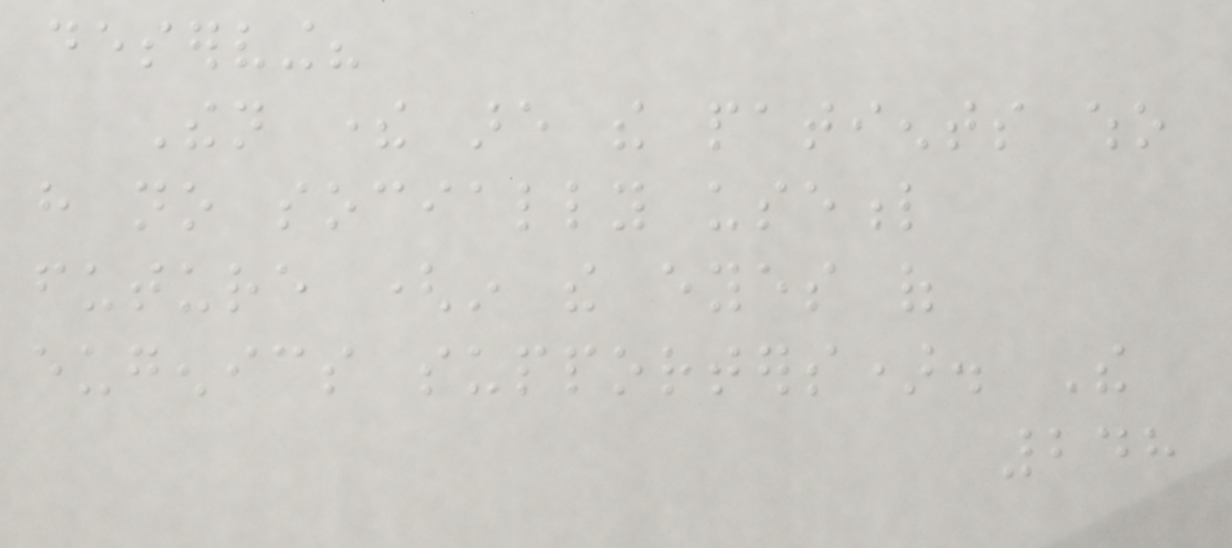deserving?
Then there are the patients who
have no socially useful
future (in the eyes of
eugenics supporters). The
248
